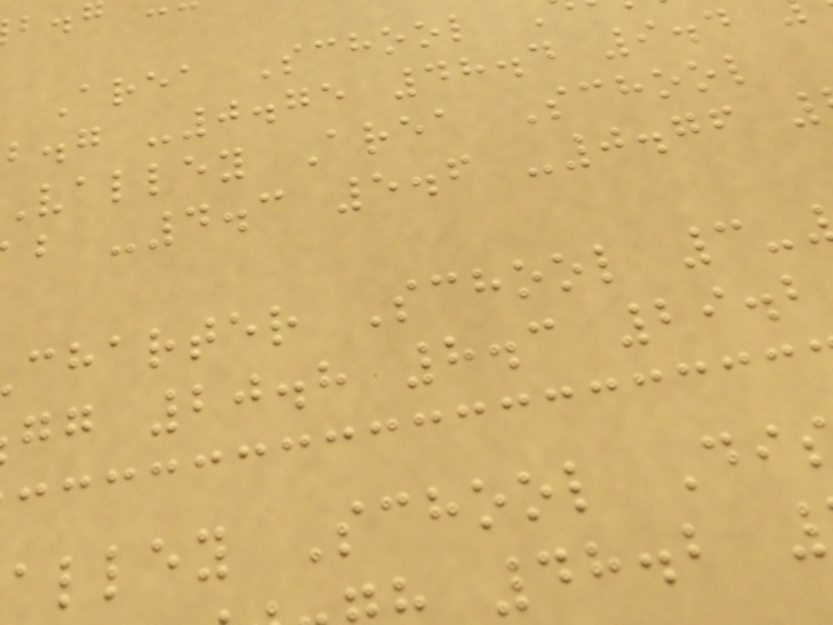Area School
b.g -0.75 48.4 9.4
Valley Area School
b -4.3 5.6 -0.76
charter School 3-
gg 20.8 8.3 29.2
alley School Di
